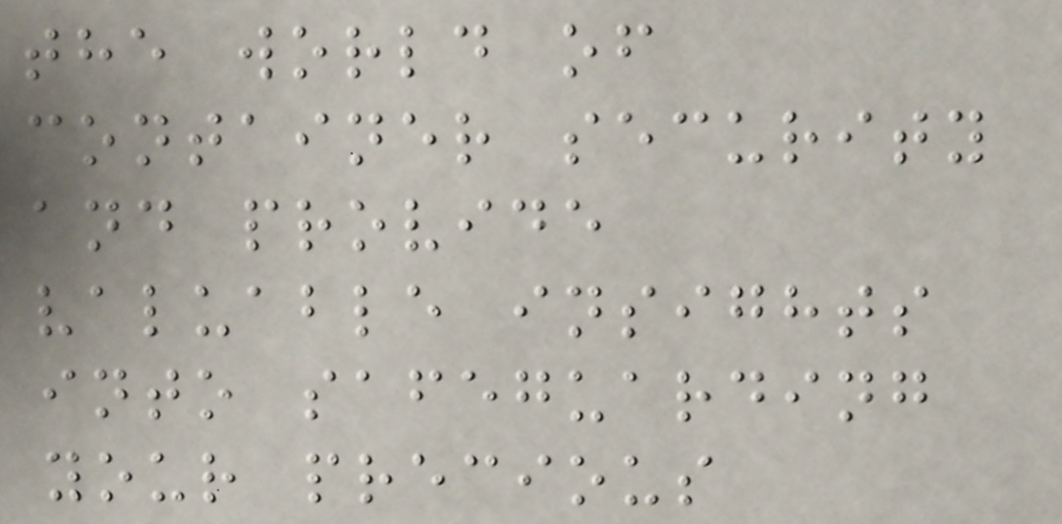the world of
container security
and provide
valuable insights
into safeguarding
your precious
